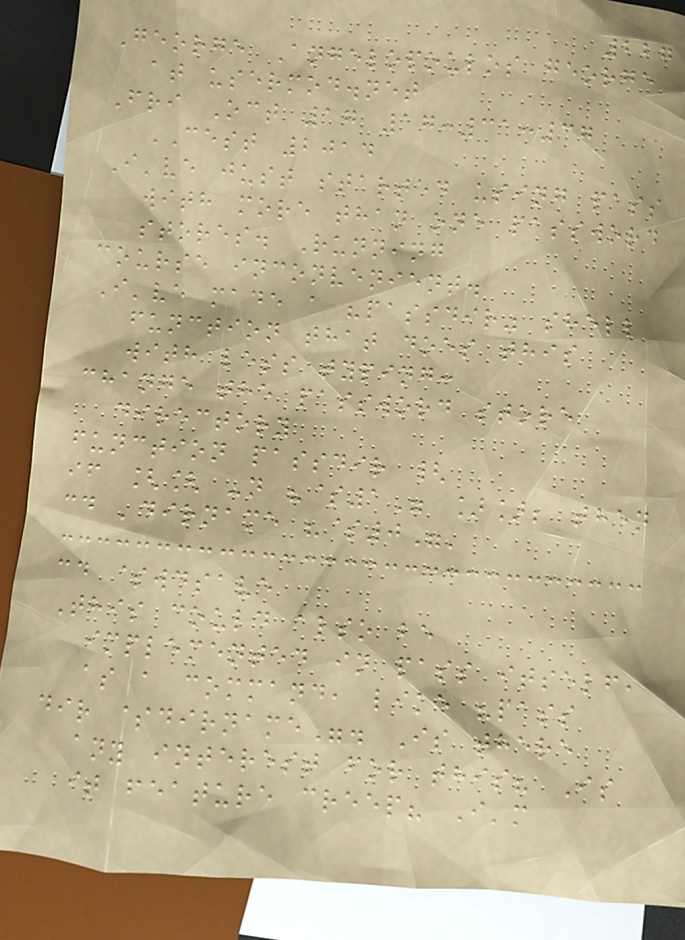227
George Angelopoulos george
at usermod.net
Fri Oct 17 17:31:37
CEST 2014
I've just started using pass
with more than one password
stores. Running
course inconvenient.
I've made a "passdir" shell
function that does this
with less typing:
change the password store
directory
function passdir {
if [[ -n "$1" ]]; then
cd 'dirname "$0"'
cd $wdsave
This could also be
implemented in pass itself,
as a command, like "pass
dir $dirname". Is there
any interest for this? Is
it feature creep? I'm
